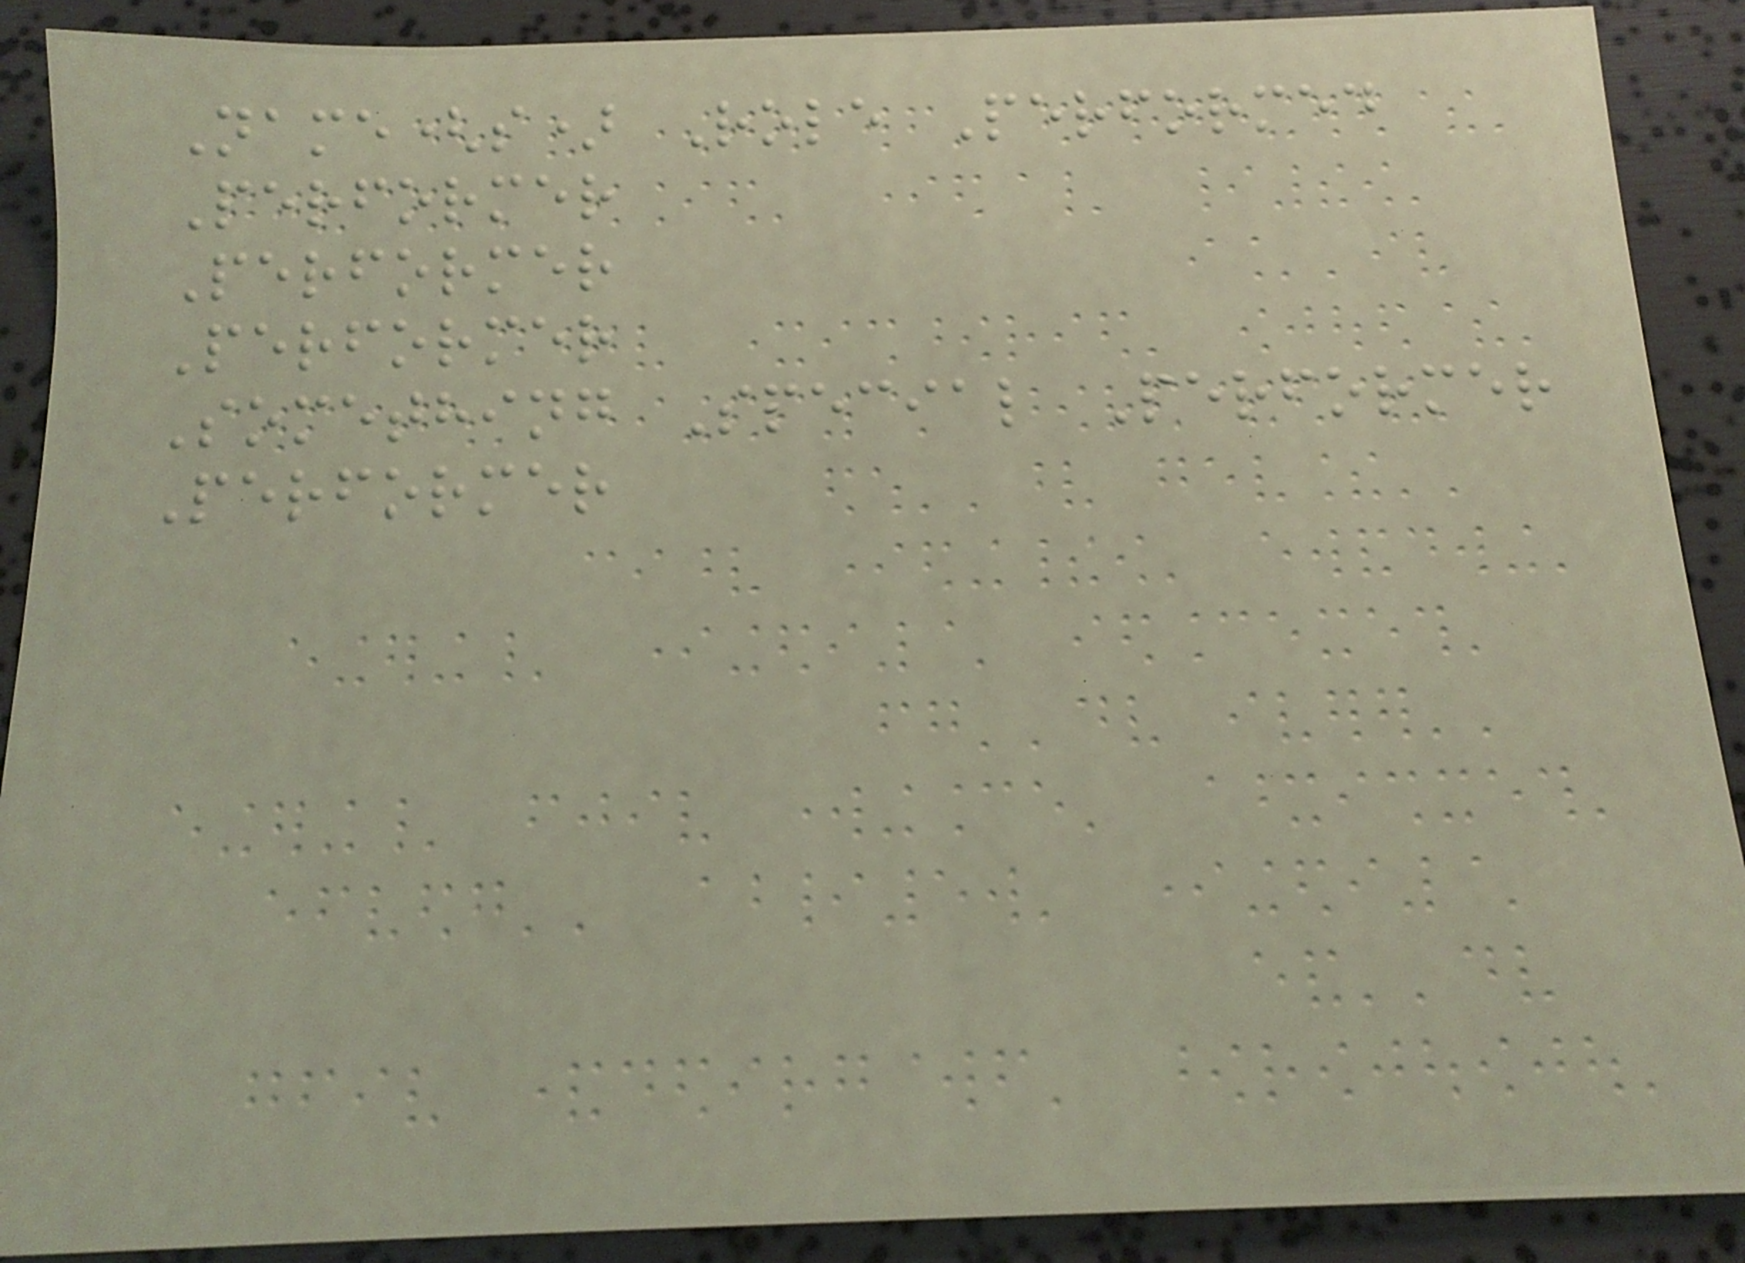Name(s) Role Performed
Performer
Performer
Performer
Something Special Performer
Performer
